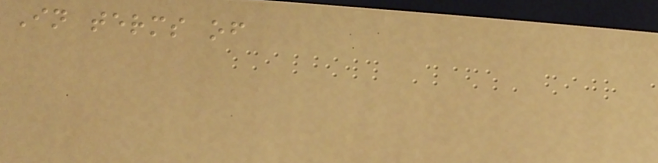In terms of
